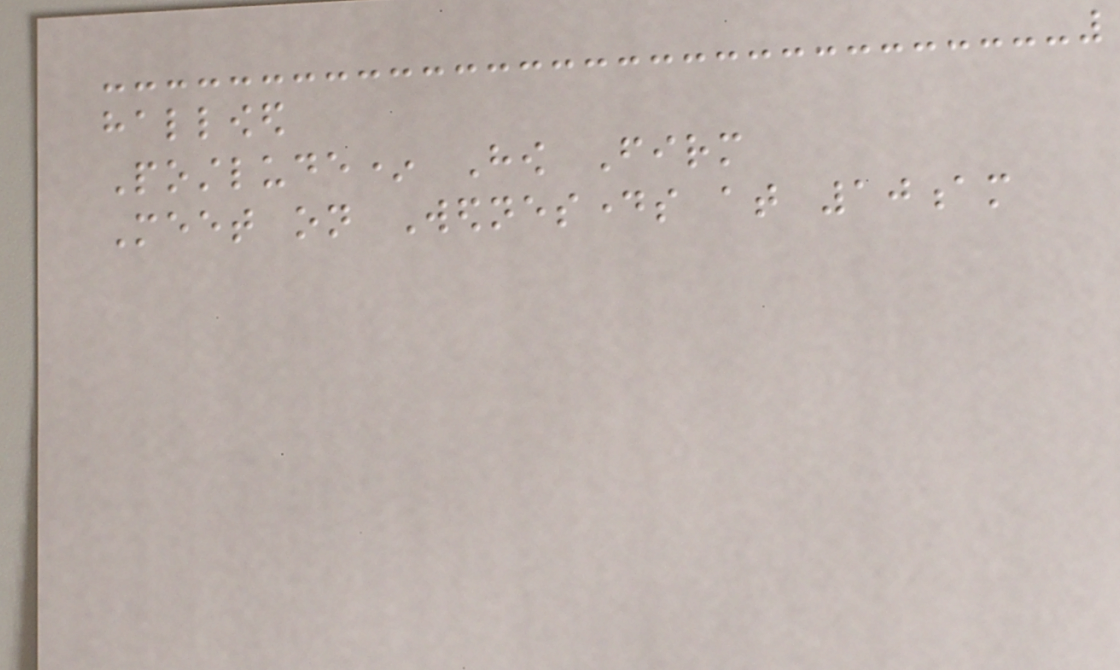hallowed
Postlude* How Firm
Meet on Wednesdays at 10am
